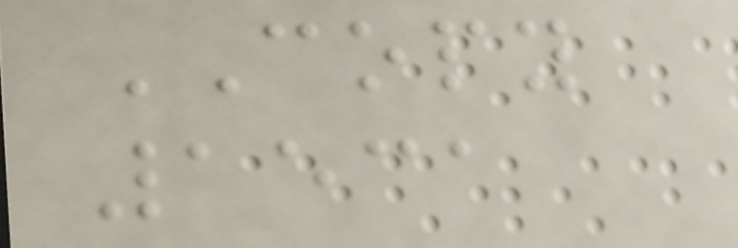COPY
1531
